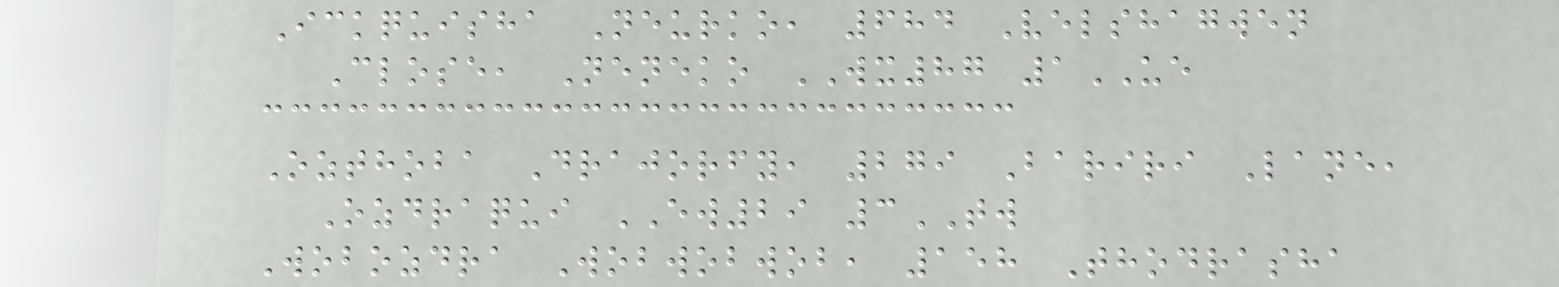Ickquisha Neurko, 684 Velshagwen
Close, Neneko WX87 1UE
Ozthoba Drajorfy, 279 Bariri Lane,
Ozdraqui EW29 3TW
Wobozdra Wobwobwob, 158 Thodrasha
